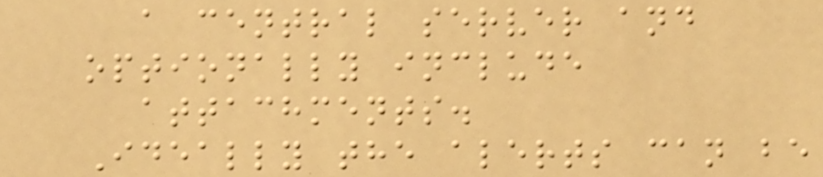a central server and
optionally include
attachments.
Ideally the alerts can be
